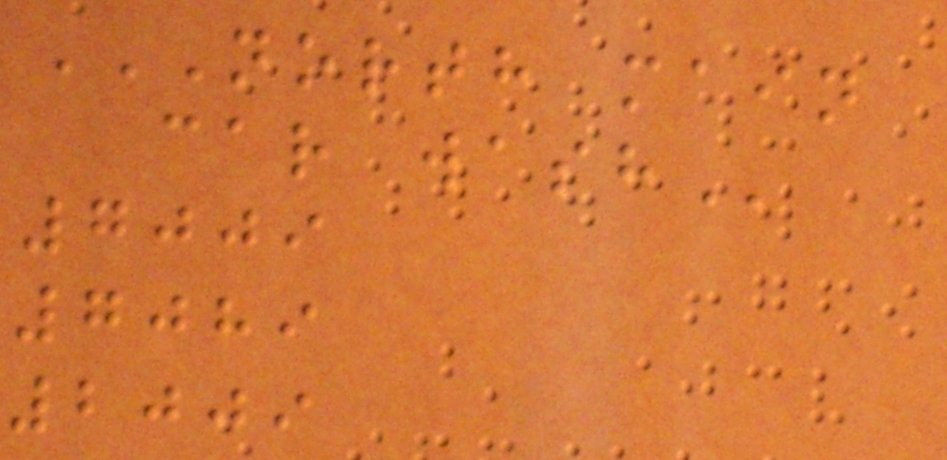NORTH MAIN
CAR WASH
7009
7089
2009
